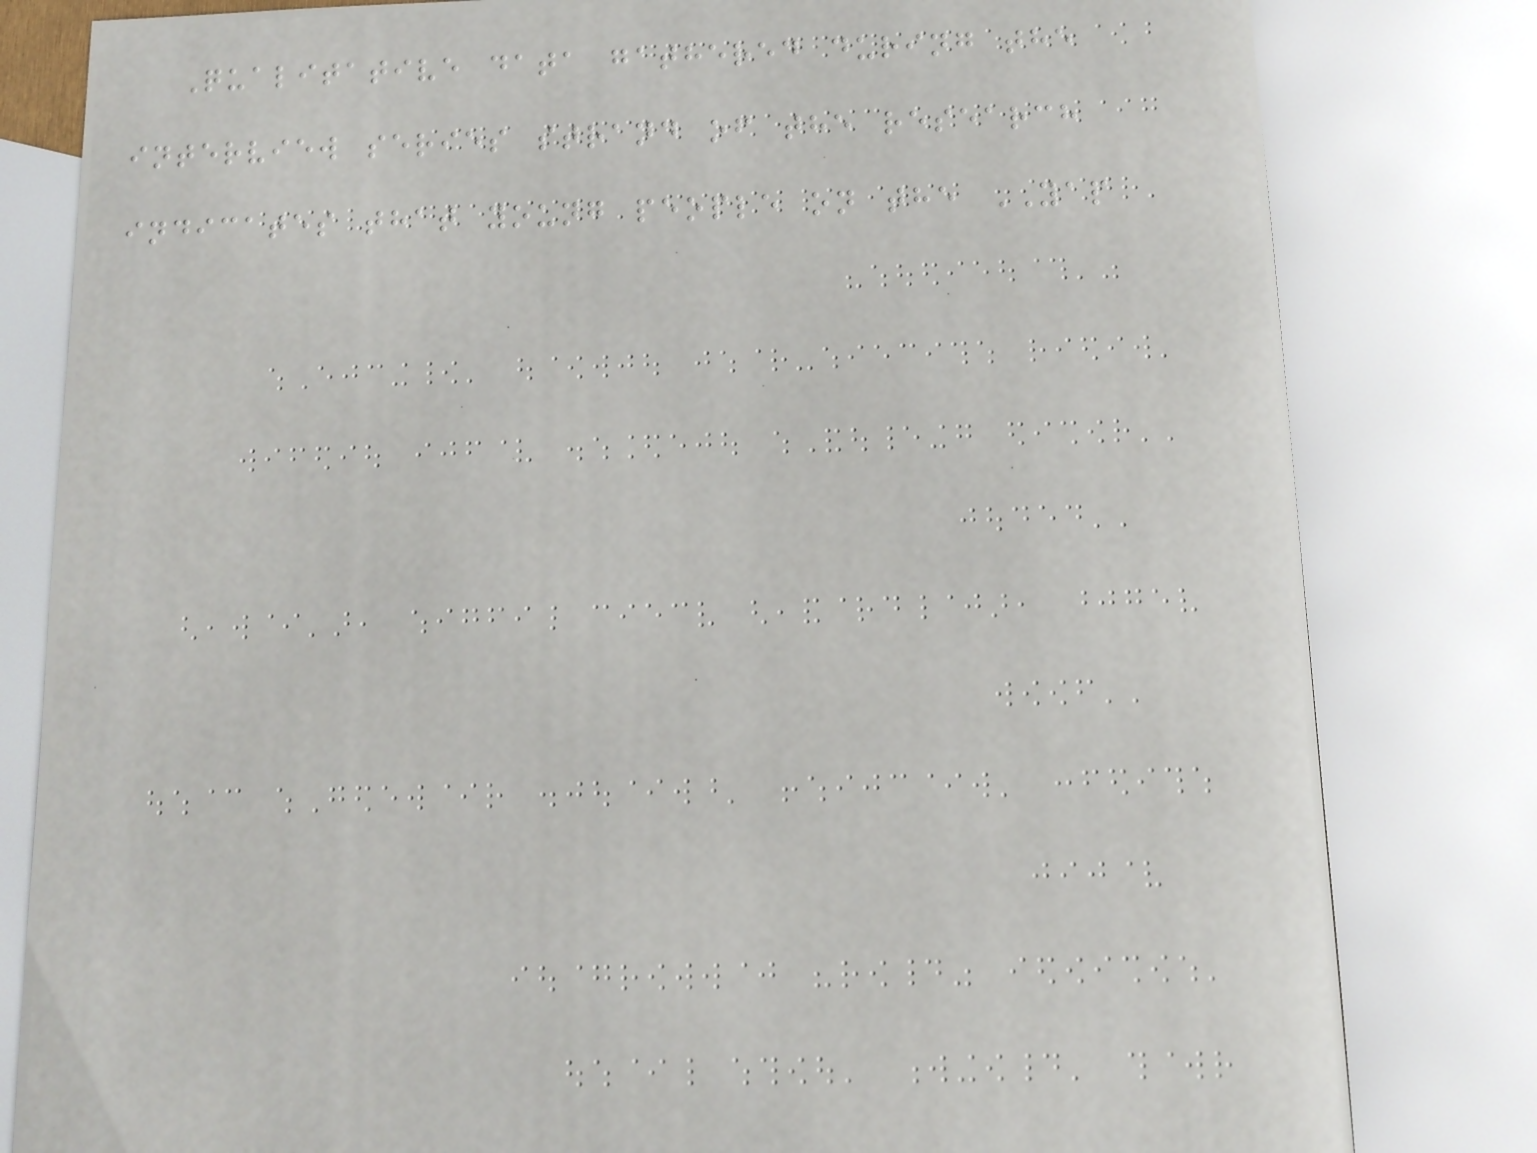Qualitative data gathered during the
interview series strand of the research
indicates that young people on the YAP
